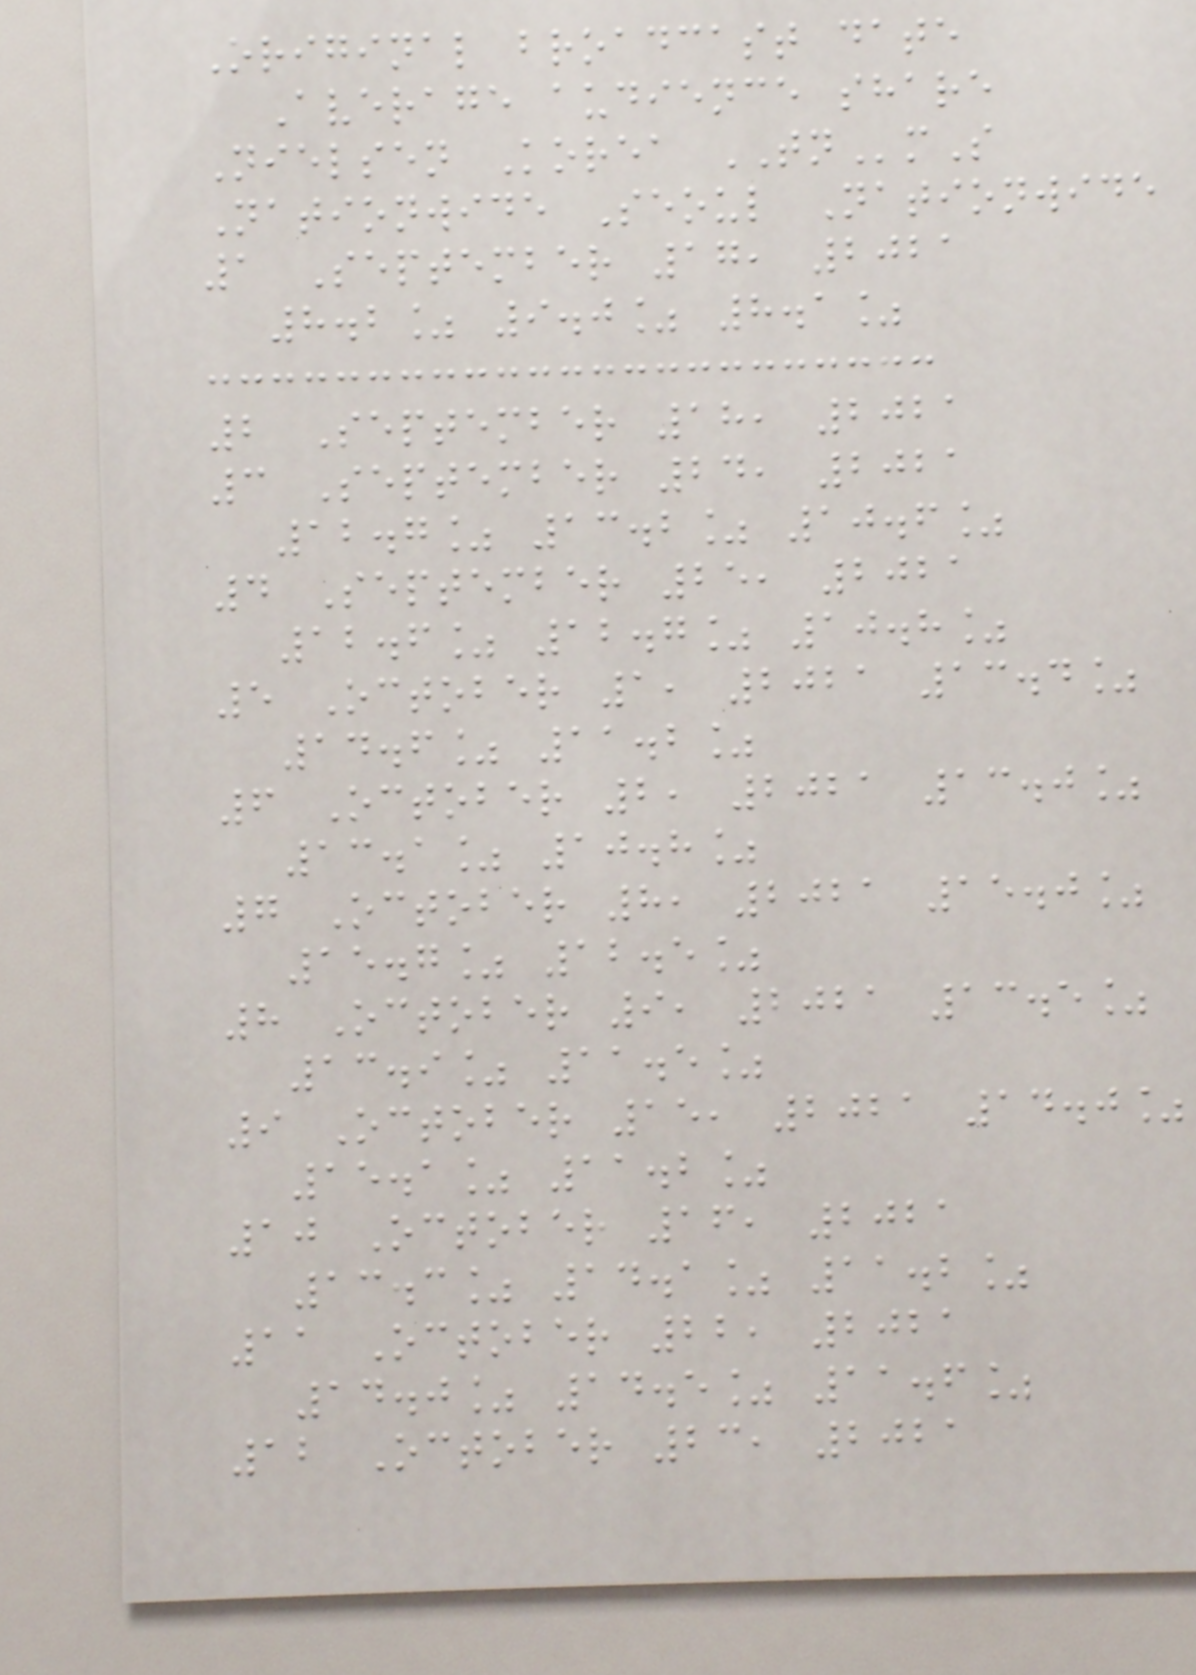Original broadcast date
Average audience share
Nielsen Korea TNmS
Nationwide Seoul Nationwide
1 September 17, 2021
8.2% 9.0% 8.1%
2 September 18, 2021
3 September 24, 2021
12.7% 13.2% 10.6%
4 September 25, 2021
12.6% 12.7% 10.8%
5 October 1, 2021 13.4%
14.6% 11.2%
6 October 2, 2021 13.0%
13.1% 10.8%
7 October 8, 2021 15.0%
15.7% 12.5%
8 October 9, 2021 13.5%
13.9% 11.5%
9 October 15, 2021 14.0%
15.1% 11.2%
10 October 16, 2021
13.3% 14.1% 11.2%
11 October 22, 2021
14.0% 14.5% 11.6%
12 October 23, 2021
